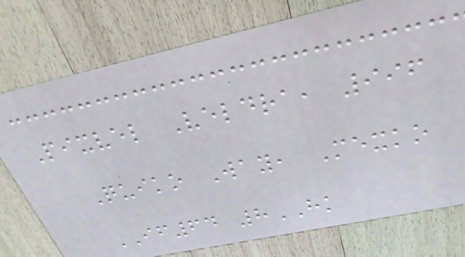Pixvel Veldra, 996
Quiko Way, Mexko
IF64 8HK
